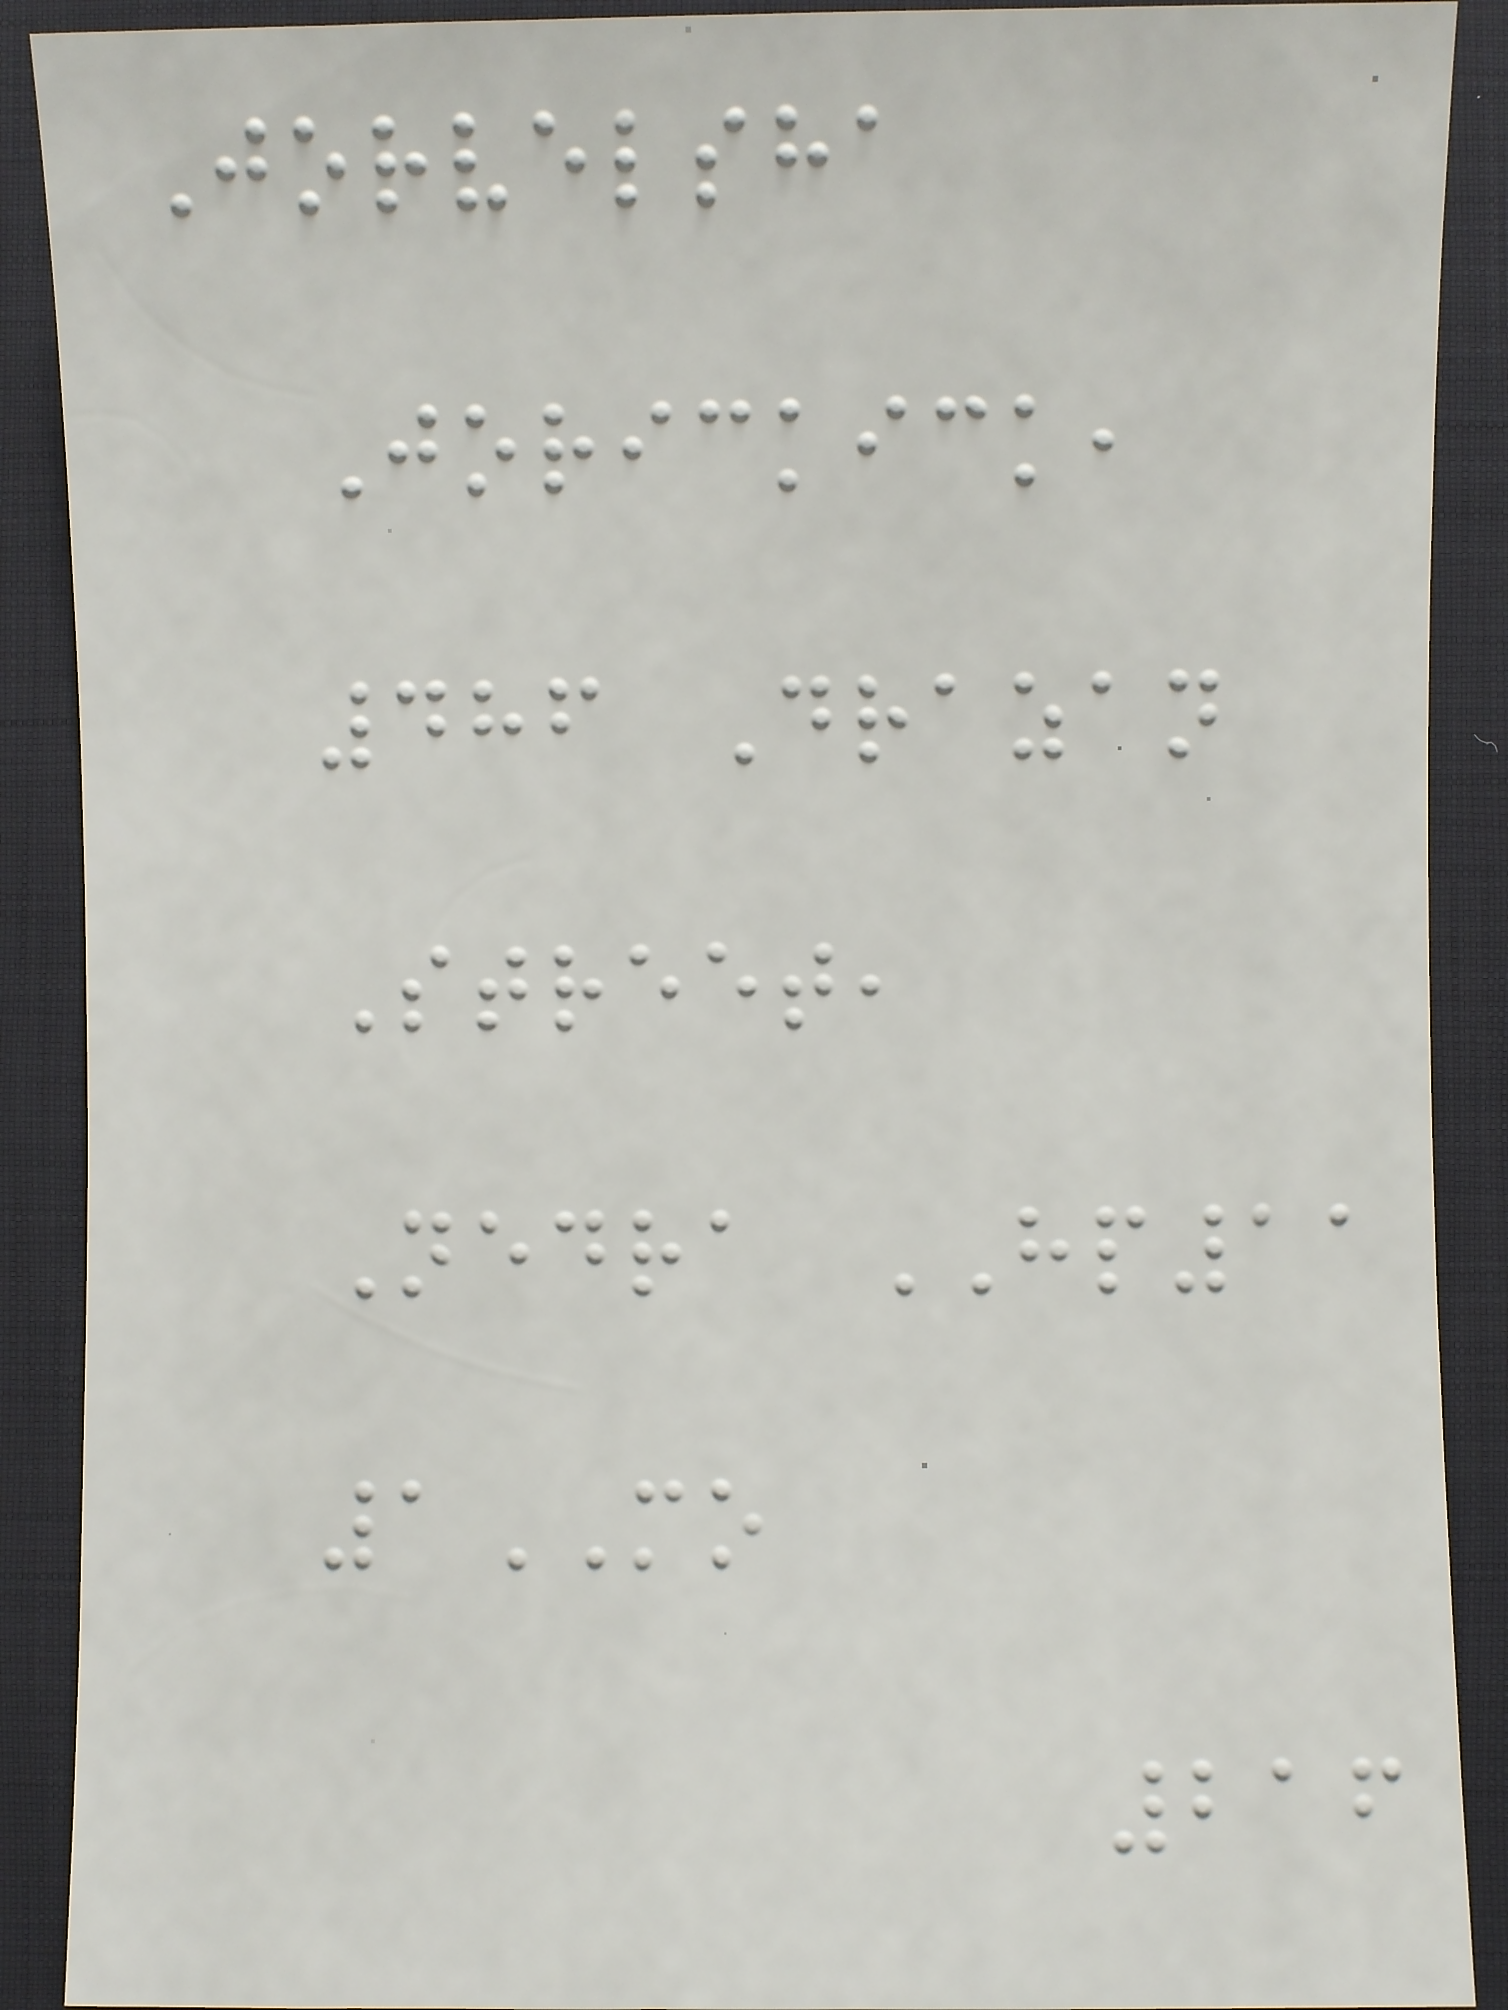Jorvelsha
Jorickick,
486 Drazan
Street,
Nedra HP11
1MO
216
